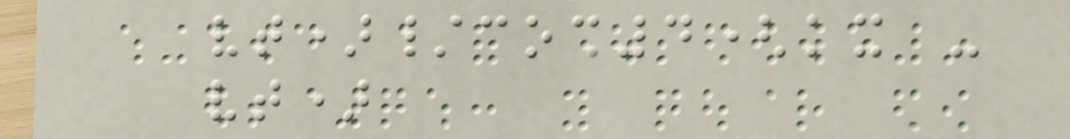vt)/cosh4(kx -
vt)
